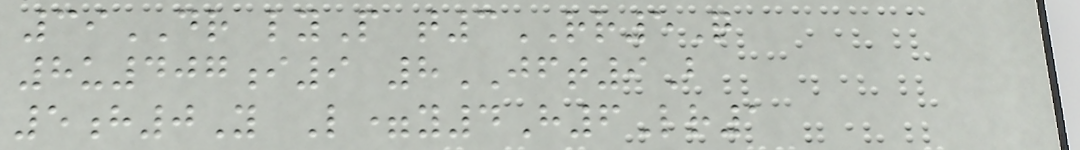39DR lyP t3RR5Q
8u407i9 8JFT9B
5h0Y L=y4H6Lr1
